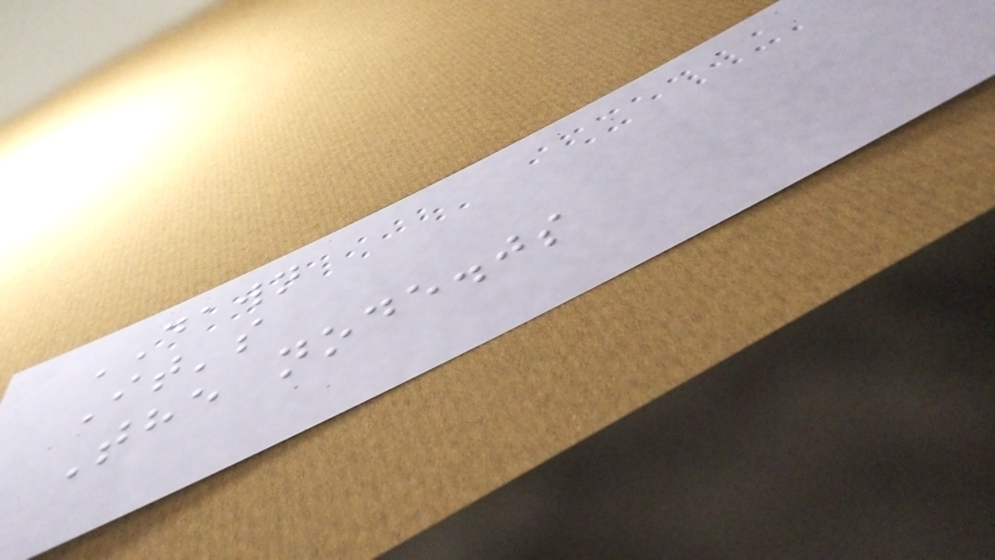DAWN
It's
The node.js
